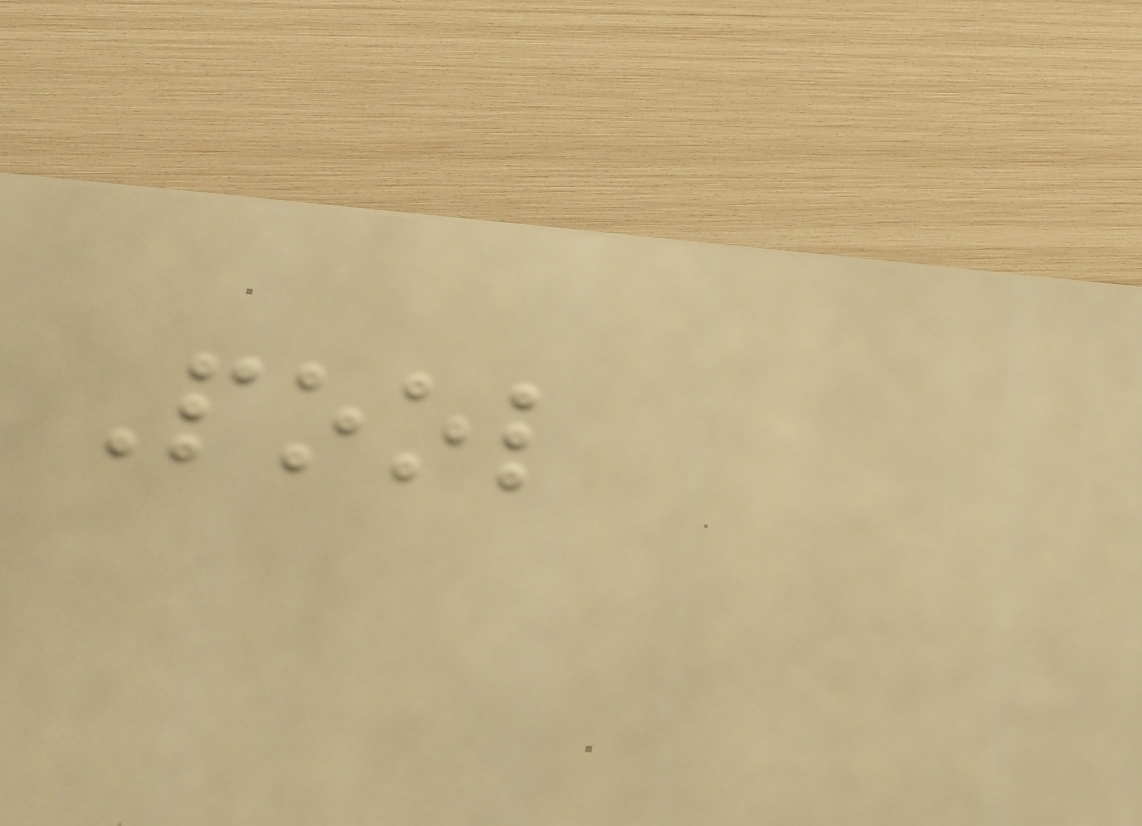Pool
